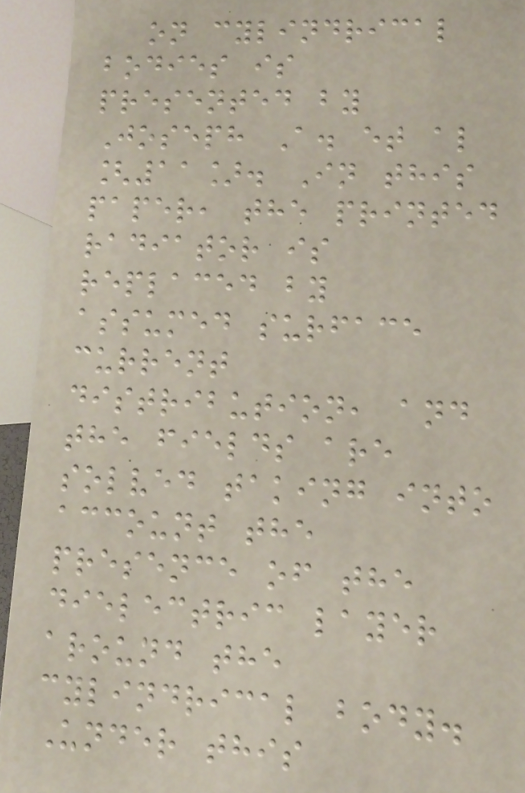on cylindrical
bodies is
presented by
Joseph A. et al
[11]. In this
paper, the printed
radiator is
replaced by
assumed surface
current
distribution, and
the fields are
solved taking into
account the
presence of the
dielectric layer
around the
cylindrical body.
Under this
